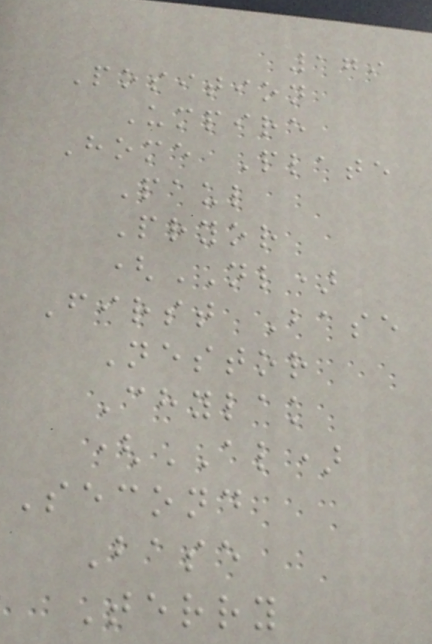179
Position
Umpire
Home Plate
Paul
Pryor
(NL)
First Base
Nestor
Chylak
(AL)
Second
Base
Terry
